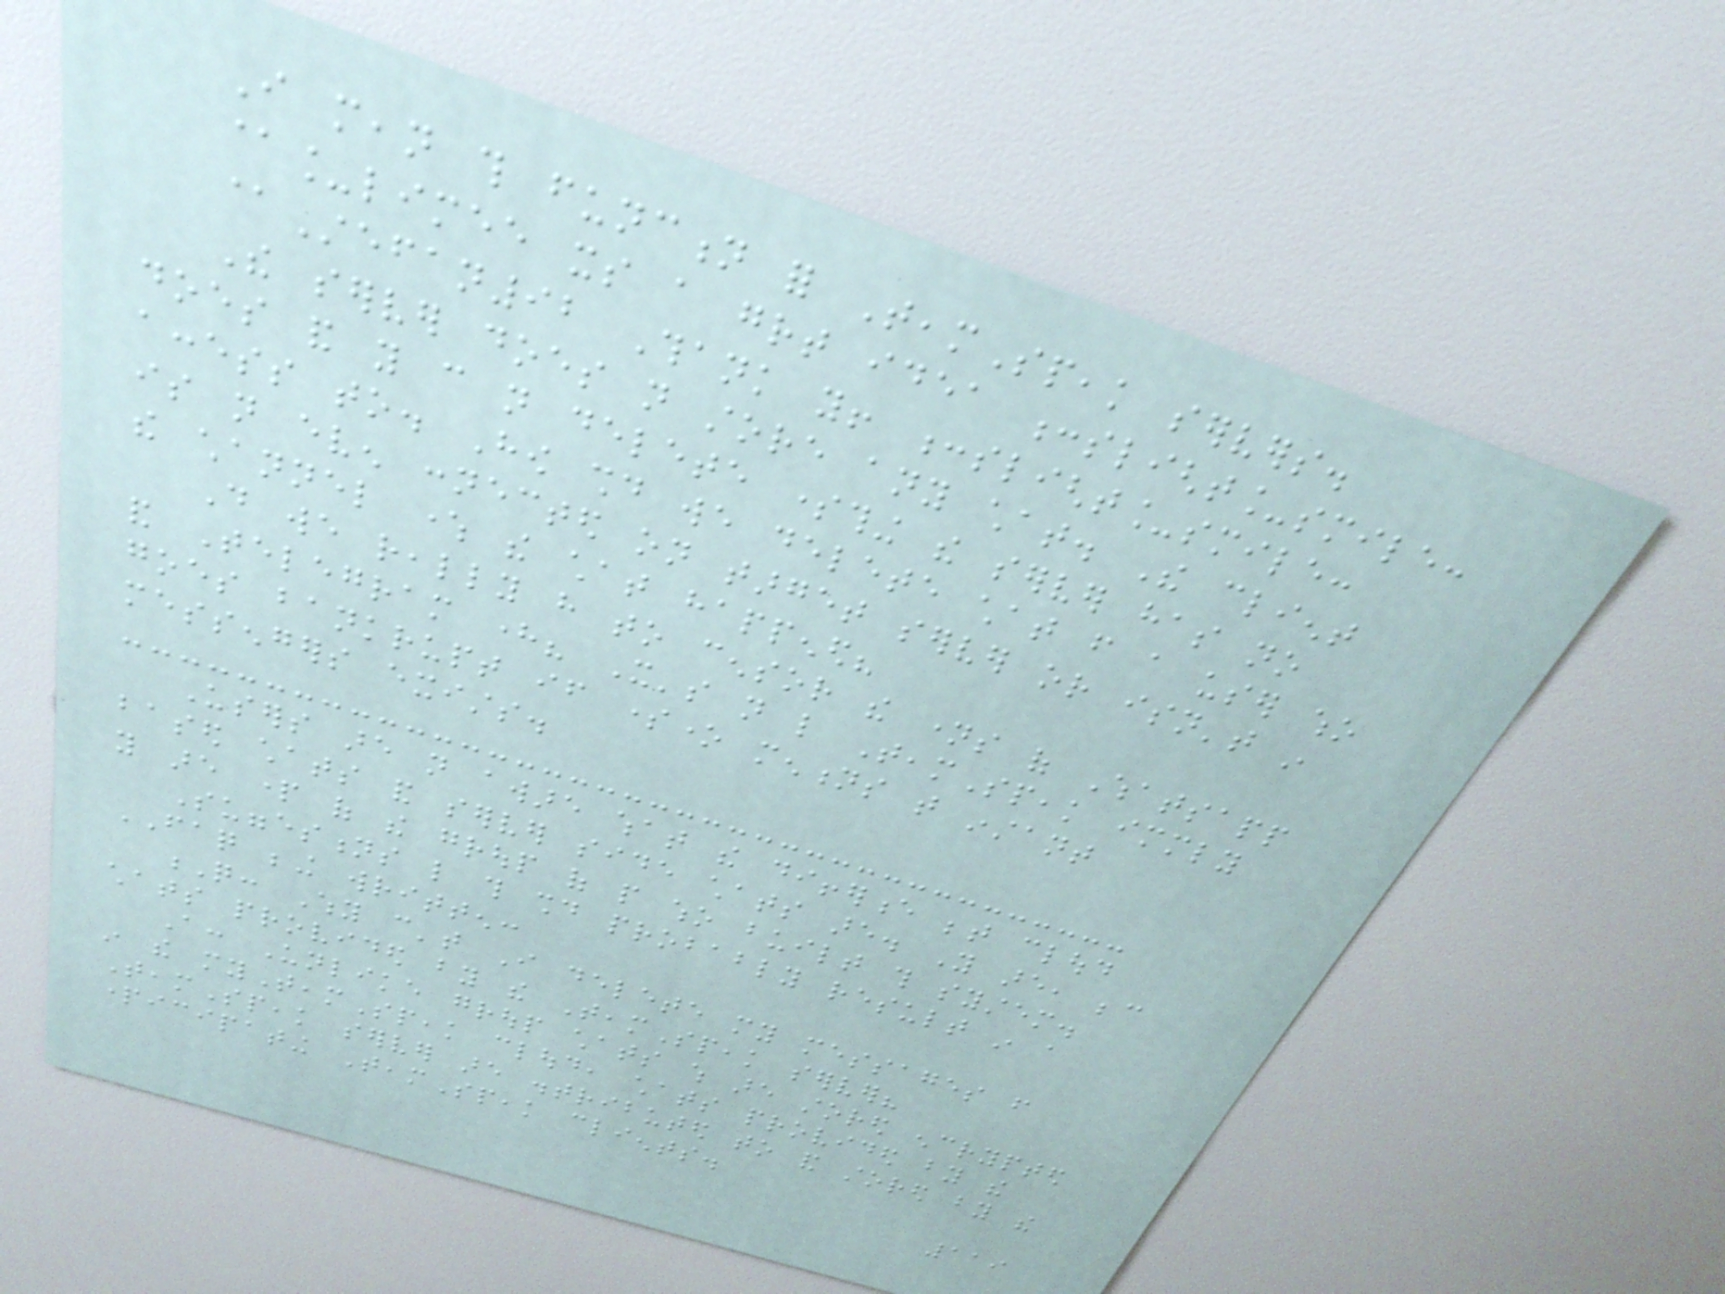I mean this function for TeamSpeak servers.
@_limee its a great idea :slight_smile:
@Stefan92 Thank you! :slight_smile:
The server does not store any chat. The client
does and you can not delete something the server has no
access to. How should we delete chat from a user who
is not even connected on target server or isn't in
the channel where the chat happened?
Do we really have to censor the names of Whatsapp
and Telegram here? It's not like TeamSpeak immediately
goes bankrupt if someone mentions that instant
messengers exists.
Users are not aware what the difference between cloud
based chats and server side chats are. You are, because
you are part of the group of people who built this system.
Suggestions like this should probably result in a
FAQ being written:
Q: Why can't I delete my messages from
chats provided by the TeamSpeak server?
A: Unlike group chats which are stored encrypted
in the myTeamSpeak cloud, chats provided by the
TeamSpeak server are distributed to and stored by the
participating TeamSpeak clients.
119
